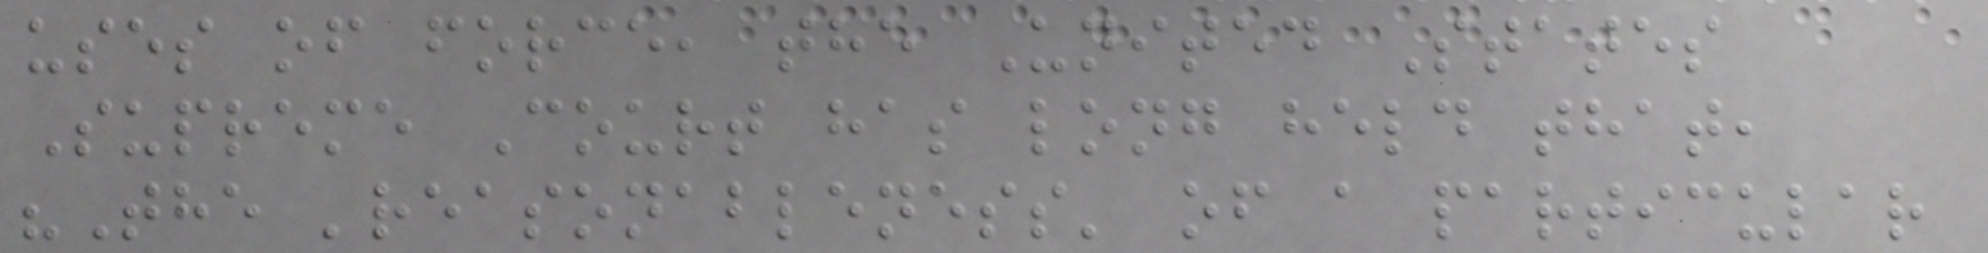uses of force, the United States
Supreme Court has long held that,
"The 'reasonableness' of a particular
